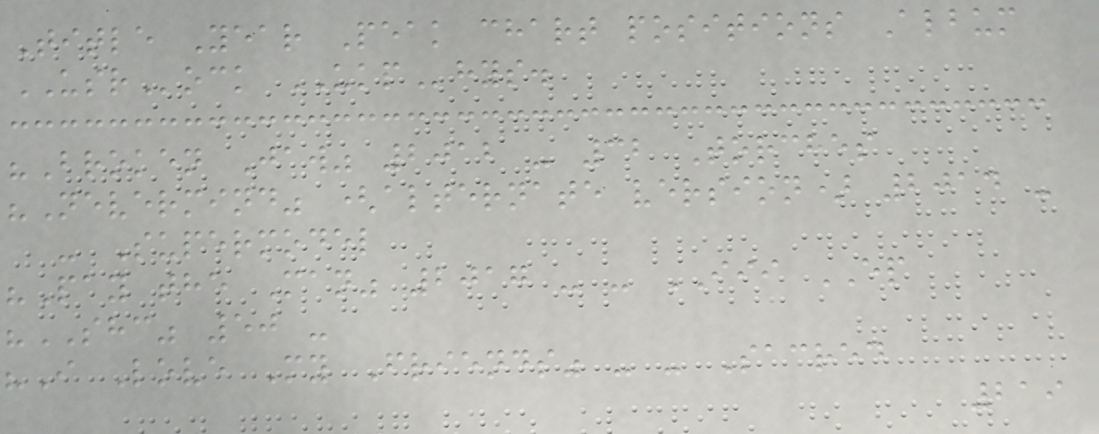Title Year Peak chart positions Album
USRock UKPhys.
"Broken Jaw" 2012 - 32 Torches
"Nevermind" (alternate version) 2014 -
- Supermodel
"Pay the Man" 2017 - - III EP
"SHC" 50 -
"I Love My Friends" - - Sacred
219
